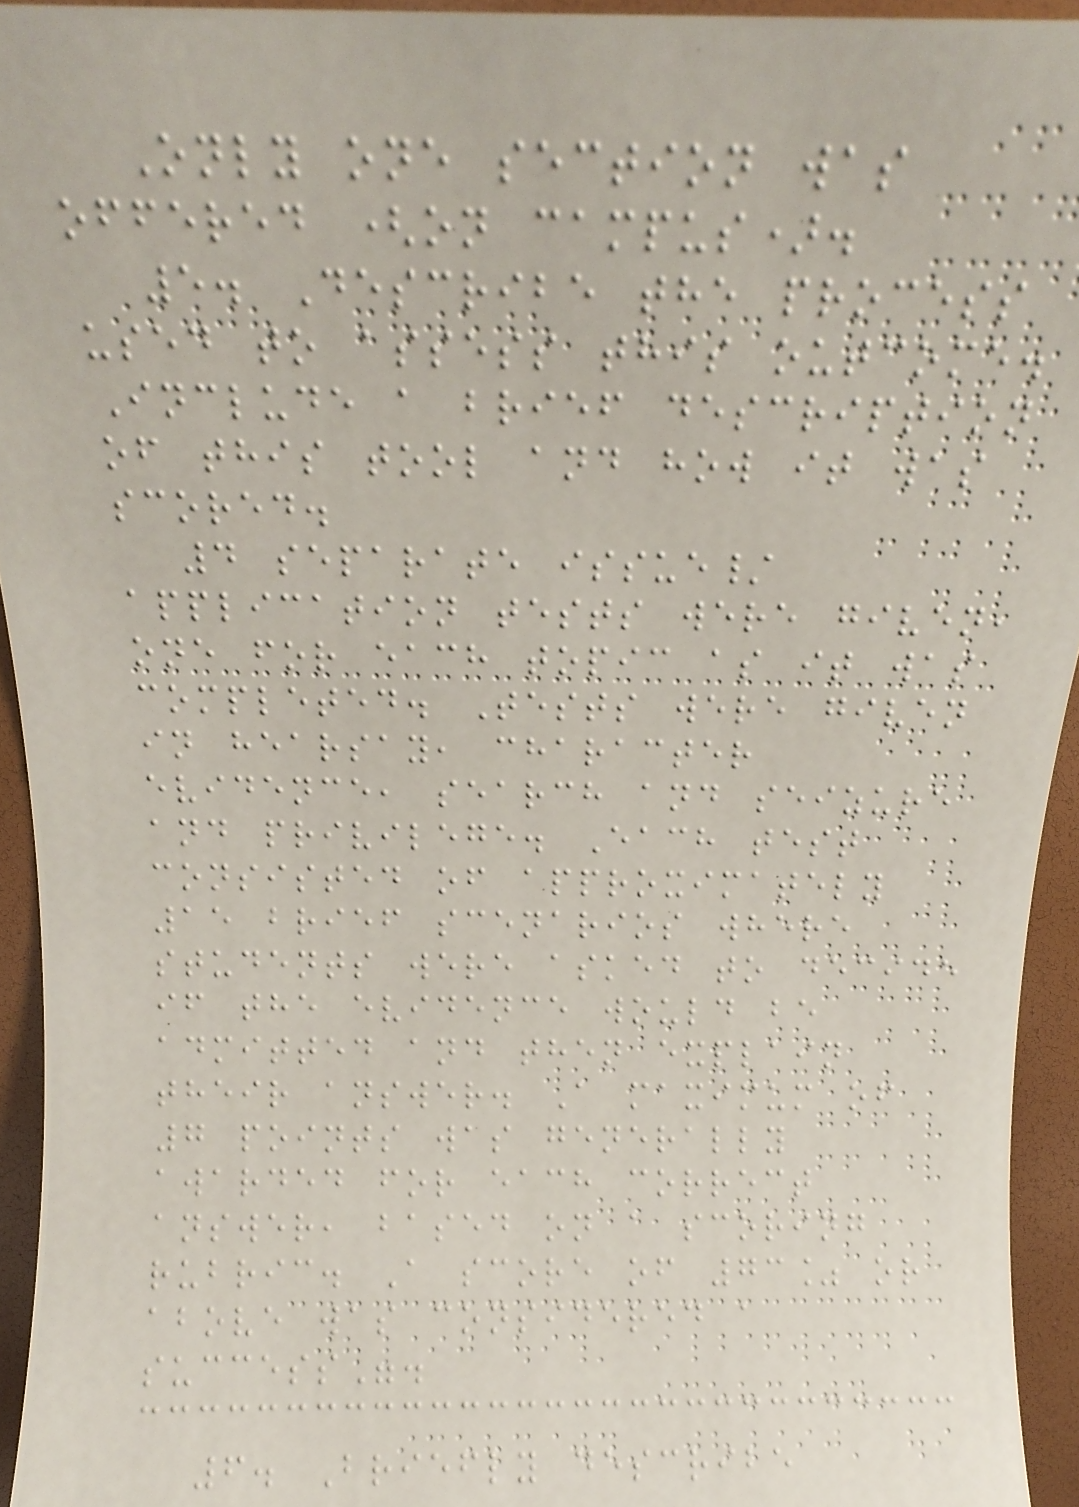Only one section was
offered (on campus).
5. Describe the process
used to assess this outcome.
Include a brief description
of this tool and how it was
scored.
4 separate issue/
application tests were given,
one for each topic as it was
completed. Tests were given
in hearsay, character
evidence, search and seizure
and privilege. Each test
consisted of approximately
15 brief scenarios where
students were asked to decide
if the evidence would be
admitted and then explain
their answer. A maximum of
7 points was generally
awarded for each correct
answer, based on a scoring
rubric. A score of 73% or
above was considered a
success".
6. Briefly describe
